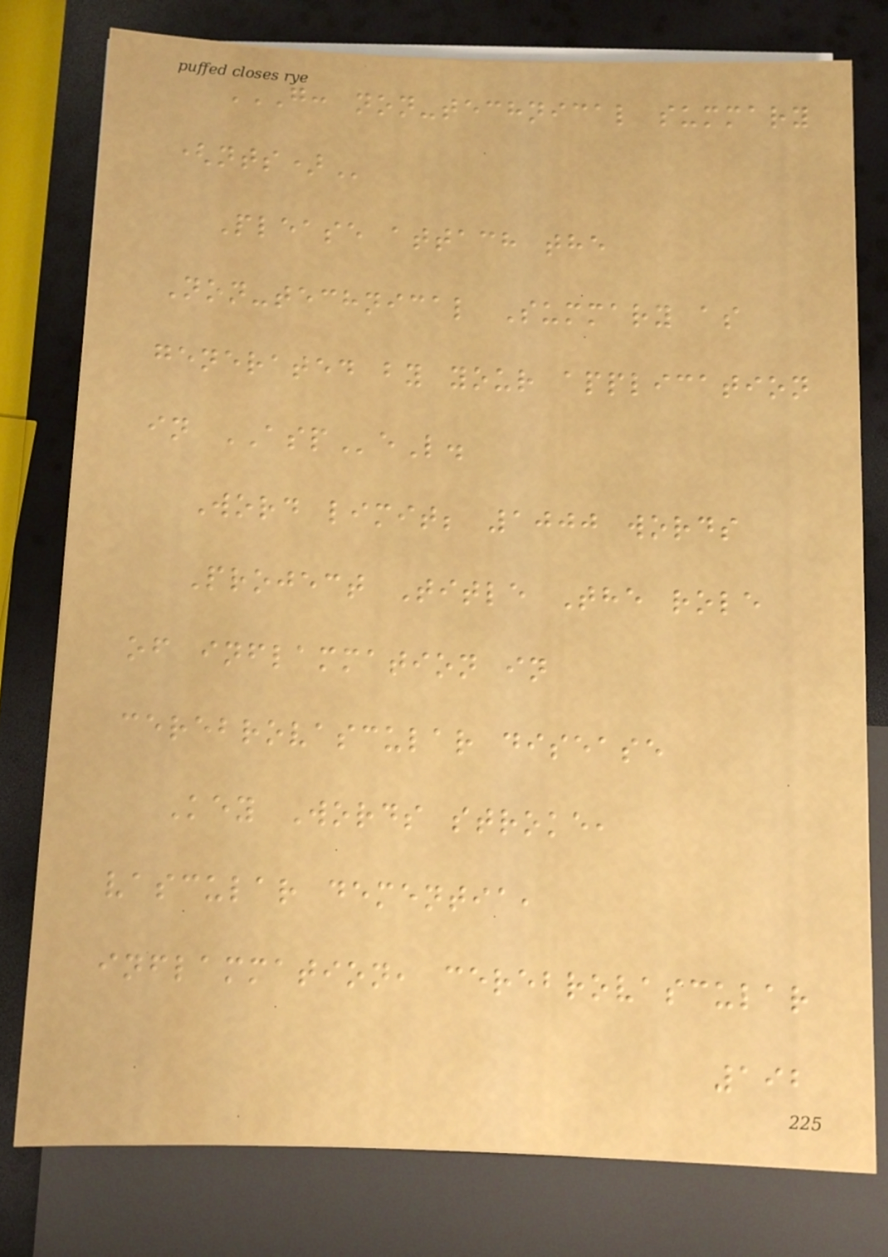G: NON-TECHNICAL SUMMARY
(NTS)
Please attach the
Non-technical Summary as
generated by your application
in ASPeL.
Word limit; 1000 words
Project Title The role
of inflammation in
cerebrovascular disease
Key Words stroke,
vascular dementia,
inflammation, cerebrovascular
192
